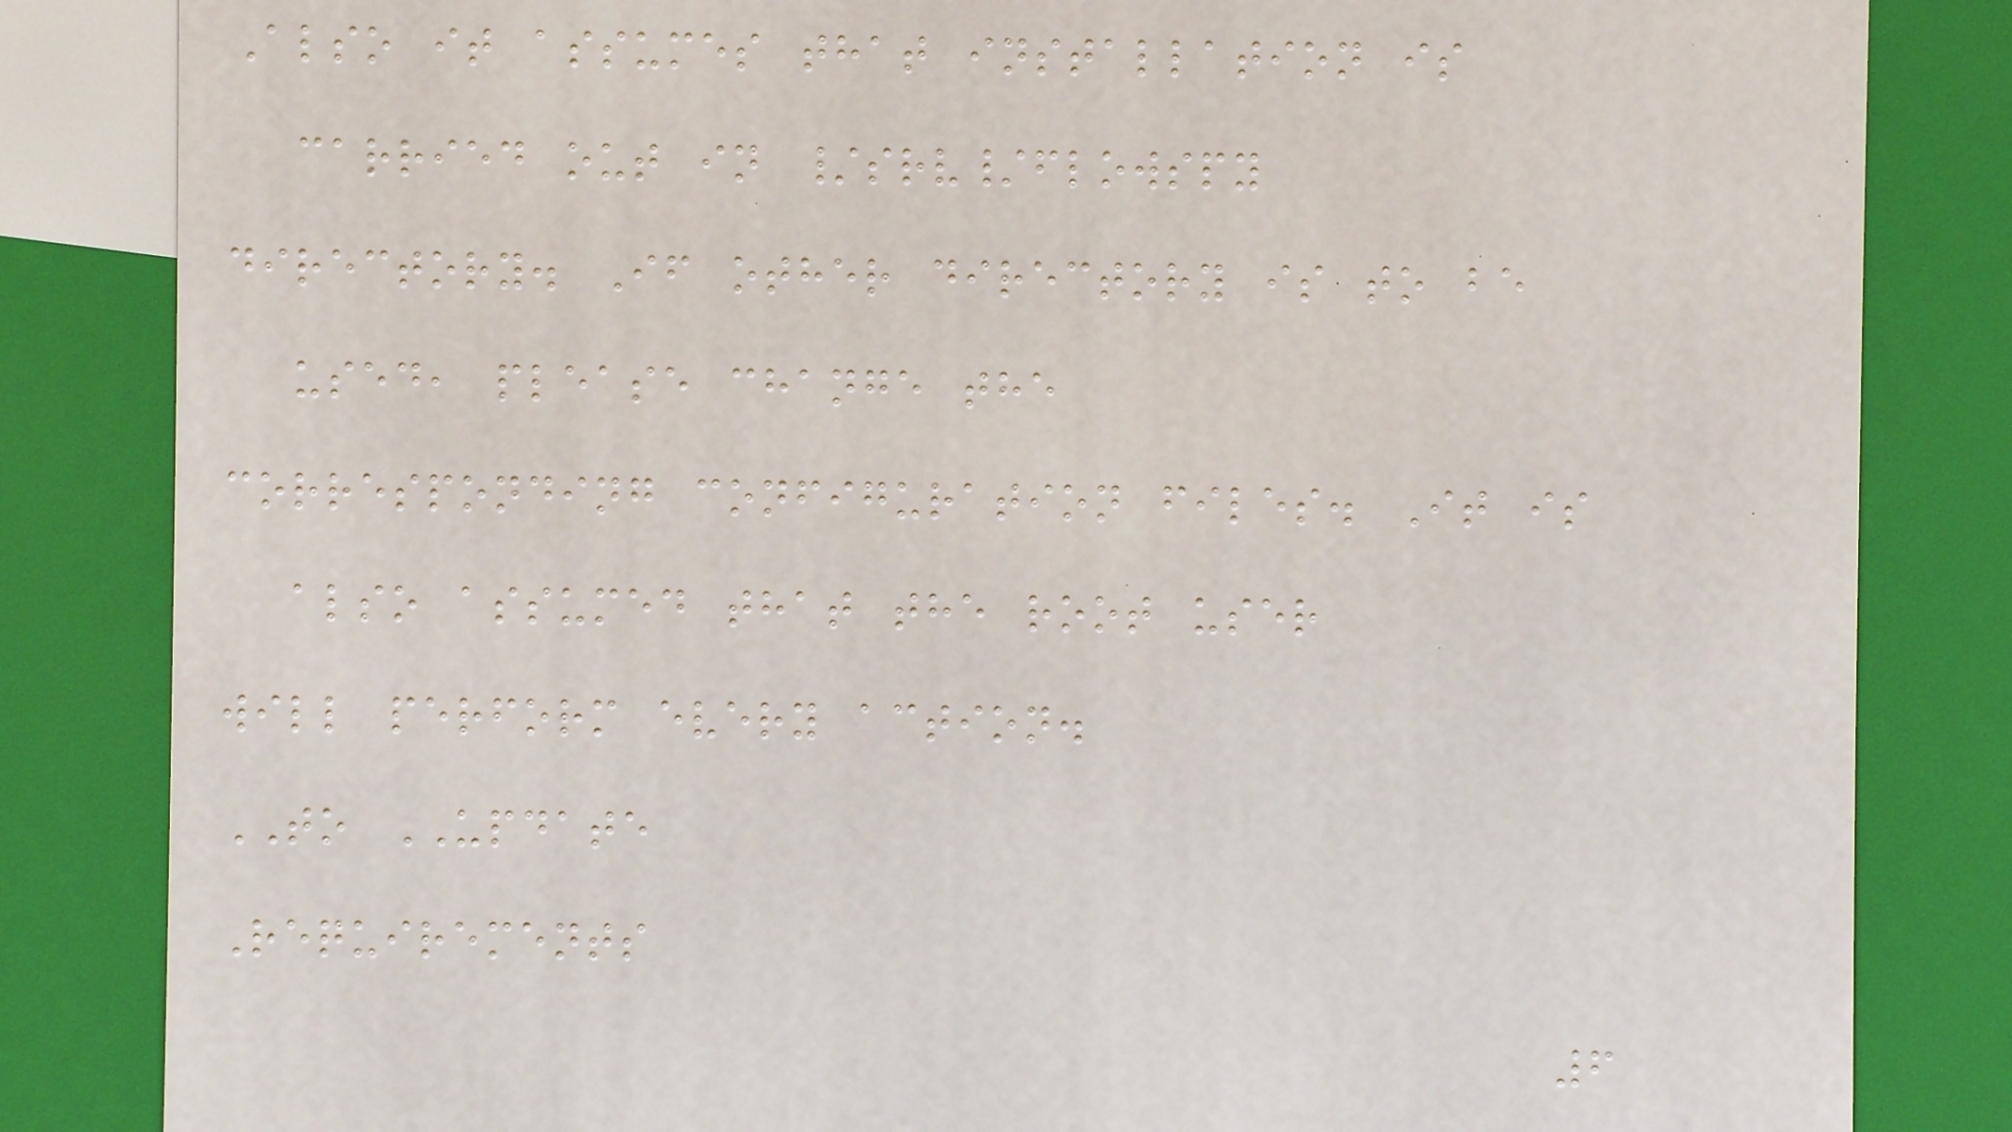Also it assumes that installation is
carried out in /srv/flowspy
directory. If other directory is to be
used, please change the
corresponding configuration files. It is
also assumed that the root user
will perform every action.
TO UPDATE
Requirements
6
